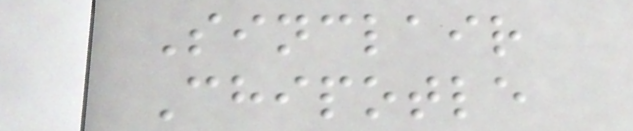Sinclair
Chipotle
